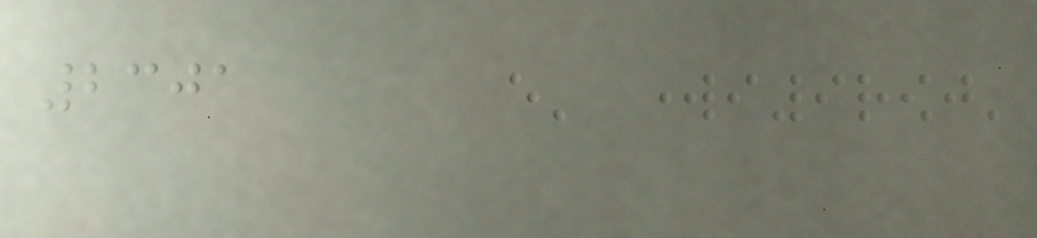2301
